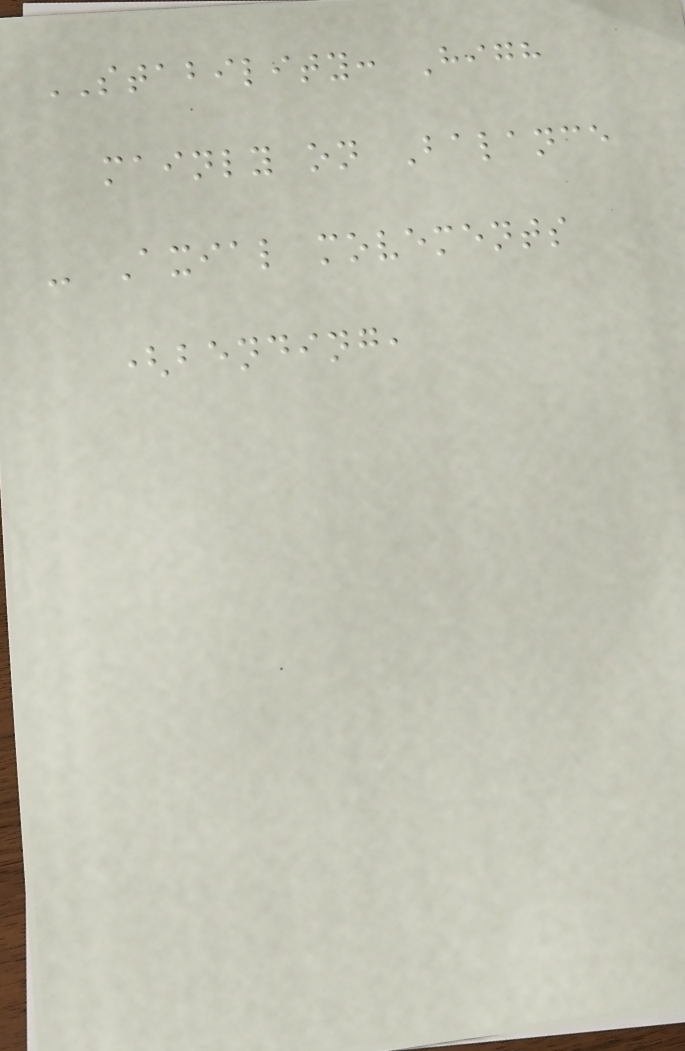STABILITY: High
mainly on Balance
- Axial movements
(bending,
